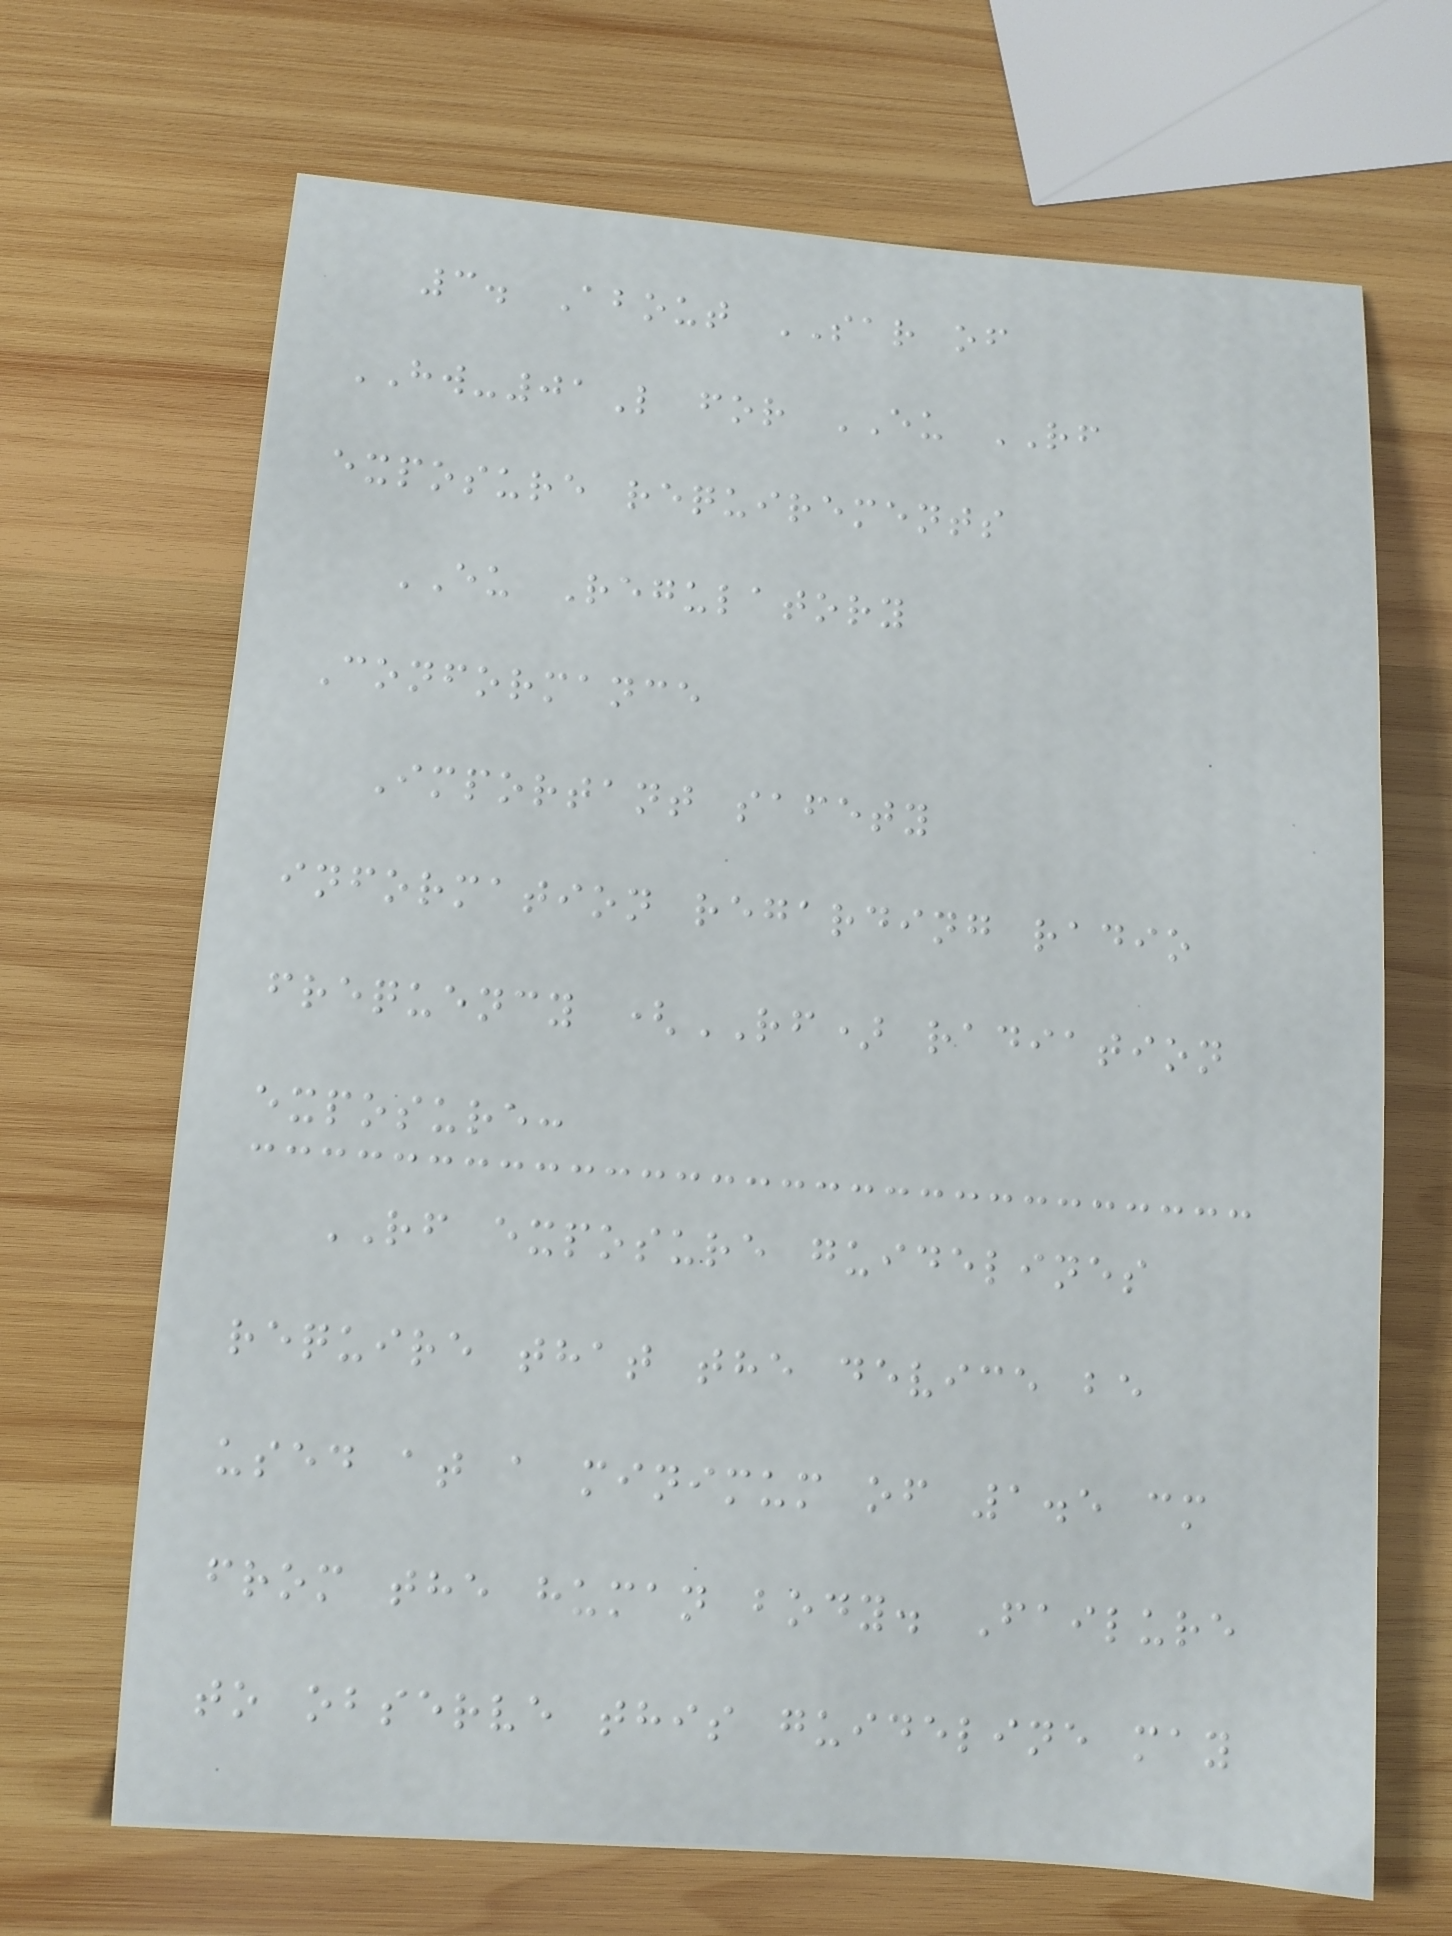3. About SAR of
HW-01L for EU RF
exposure requirements
EU Regulatory
Conformance
Important safety
information regarding radio
frequency (RF) radiation
exposure:
RF exposure guidelines
require that the device be
used at a minimum of 1.5 cm
from the human body. Failure
to observe this guideline may
